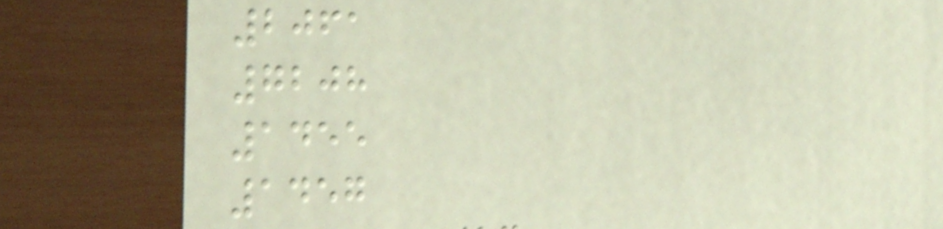2061
7208
1455
1457
